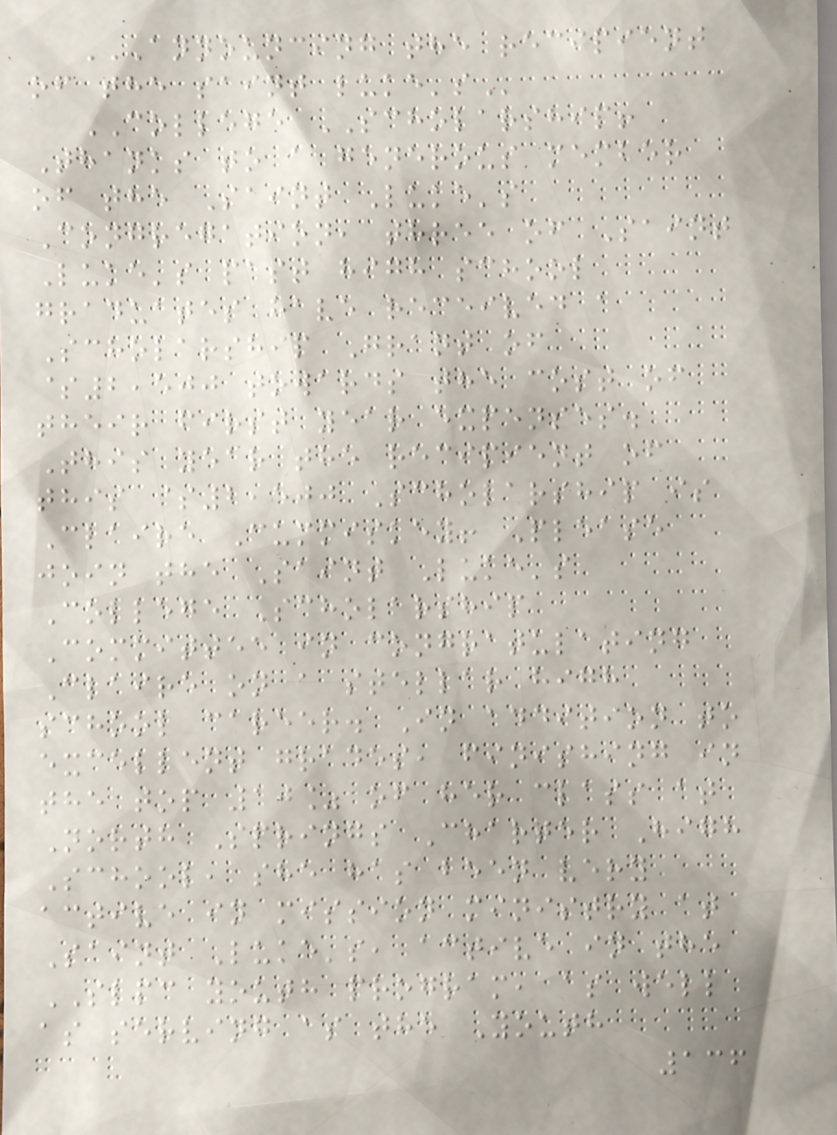ANNOUNCING THE RECIPIENT
OF THE SAINT LUKE'S
COLLEGE SCHOLARSHIP!
Thanks to a generous member
of the Saint Luke's
Congregation, three of Saint
Luke's past high school
graduates have received a
Scholarship Grant of
$2,500 towards the cost of
their first year expenses.
This year the recipient of
this $2,500 Scholarship is
Claire Cummiskey! Please
join the Saint Luke's
College Scholarship
Committee in congratulating
Claire on a stellar high
school career. In addition to
excellent grades, finishing in
the top 10% of her class at
North Springs Charter High
School, she has been very
active in mission ministry at
Saint Luke's, active in the
SLPC youth program, as well
as serving as the Youth
136
